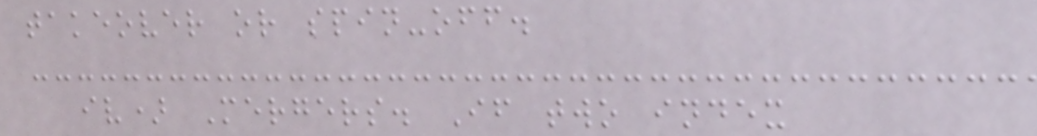takeover or spin-off.
iv) Mergers. If two index
